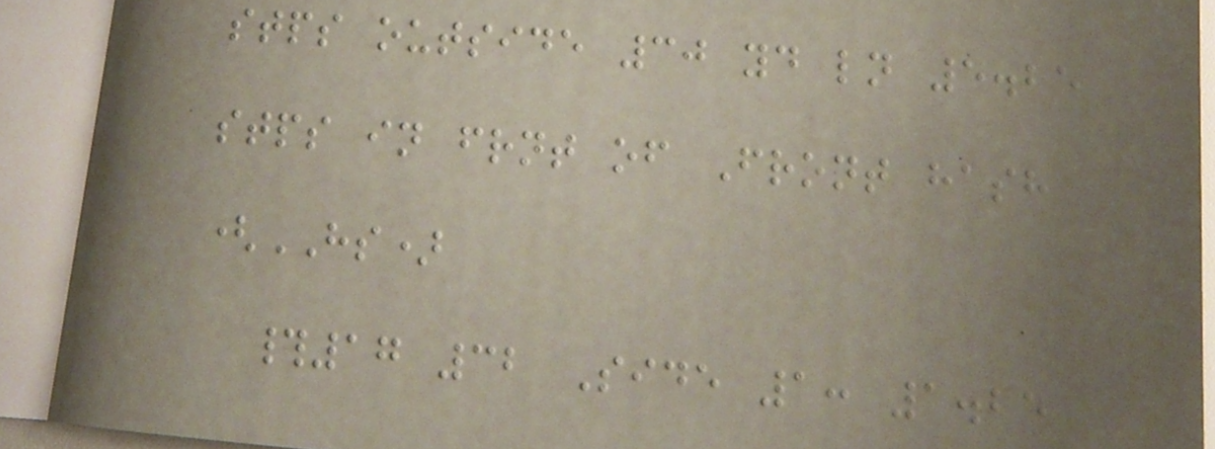stps outside 30 yd ln 5.25
stps in frnt of Front hash
(HS)
#17 32 Side 1: 1.25
